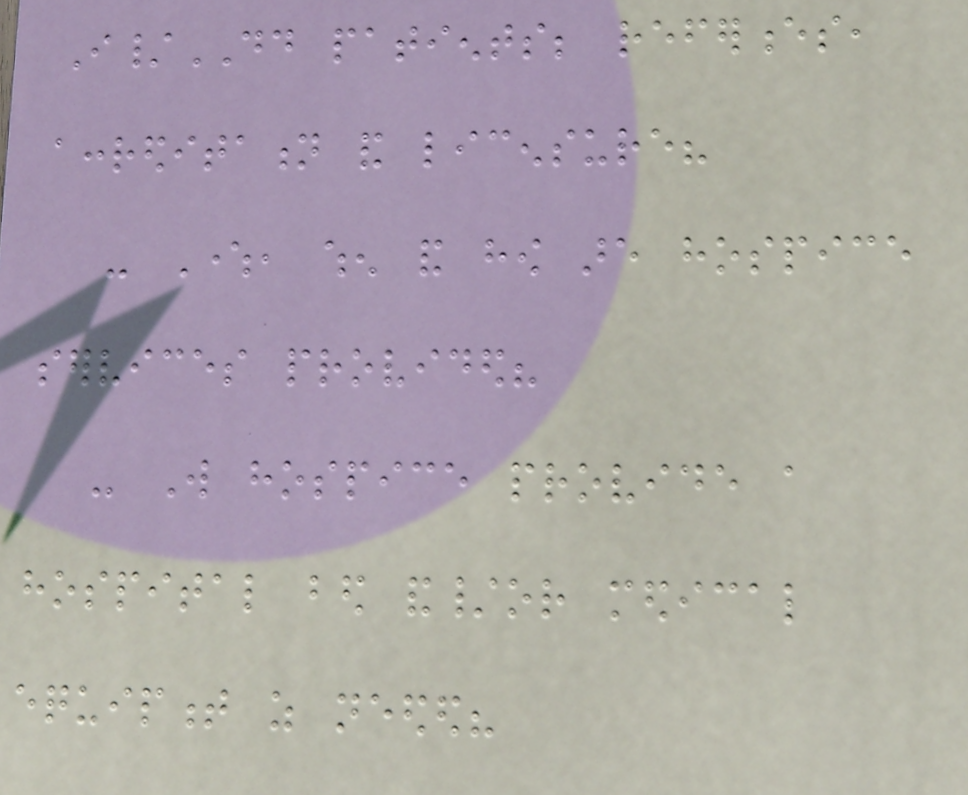I/DD patients; references,
accreditation and licensure?
- Where, when and how are hospice
services provided?
- Will hospice provide a
hospital bed and/or medical
equipment as needed?
